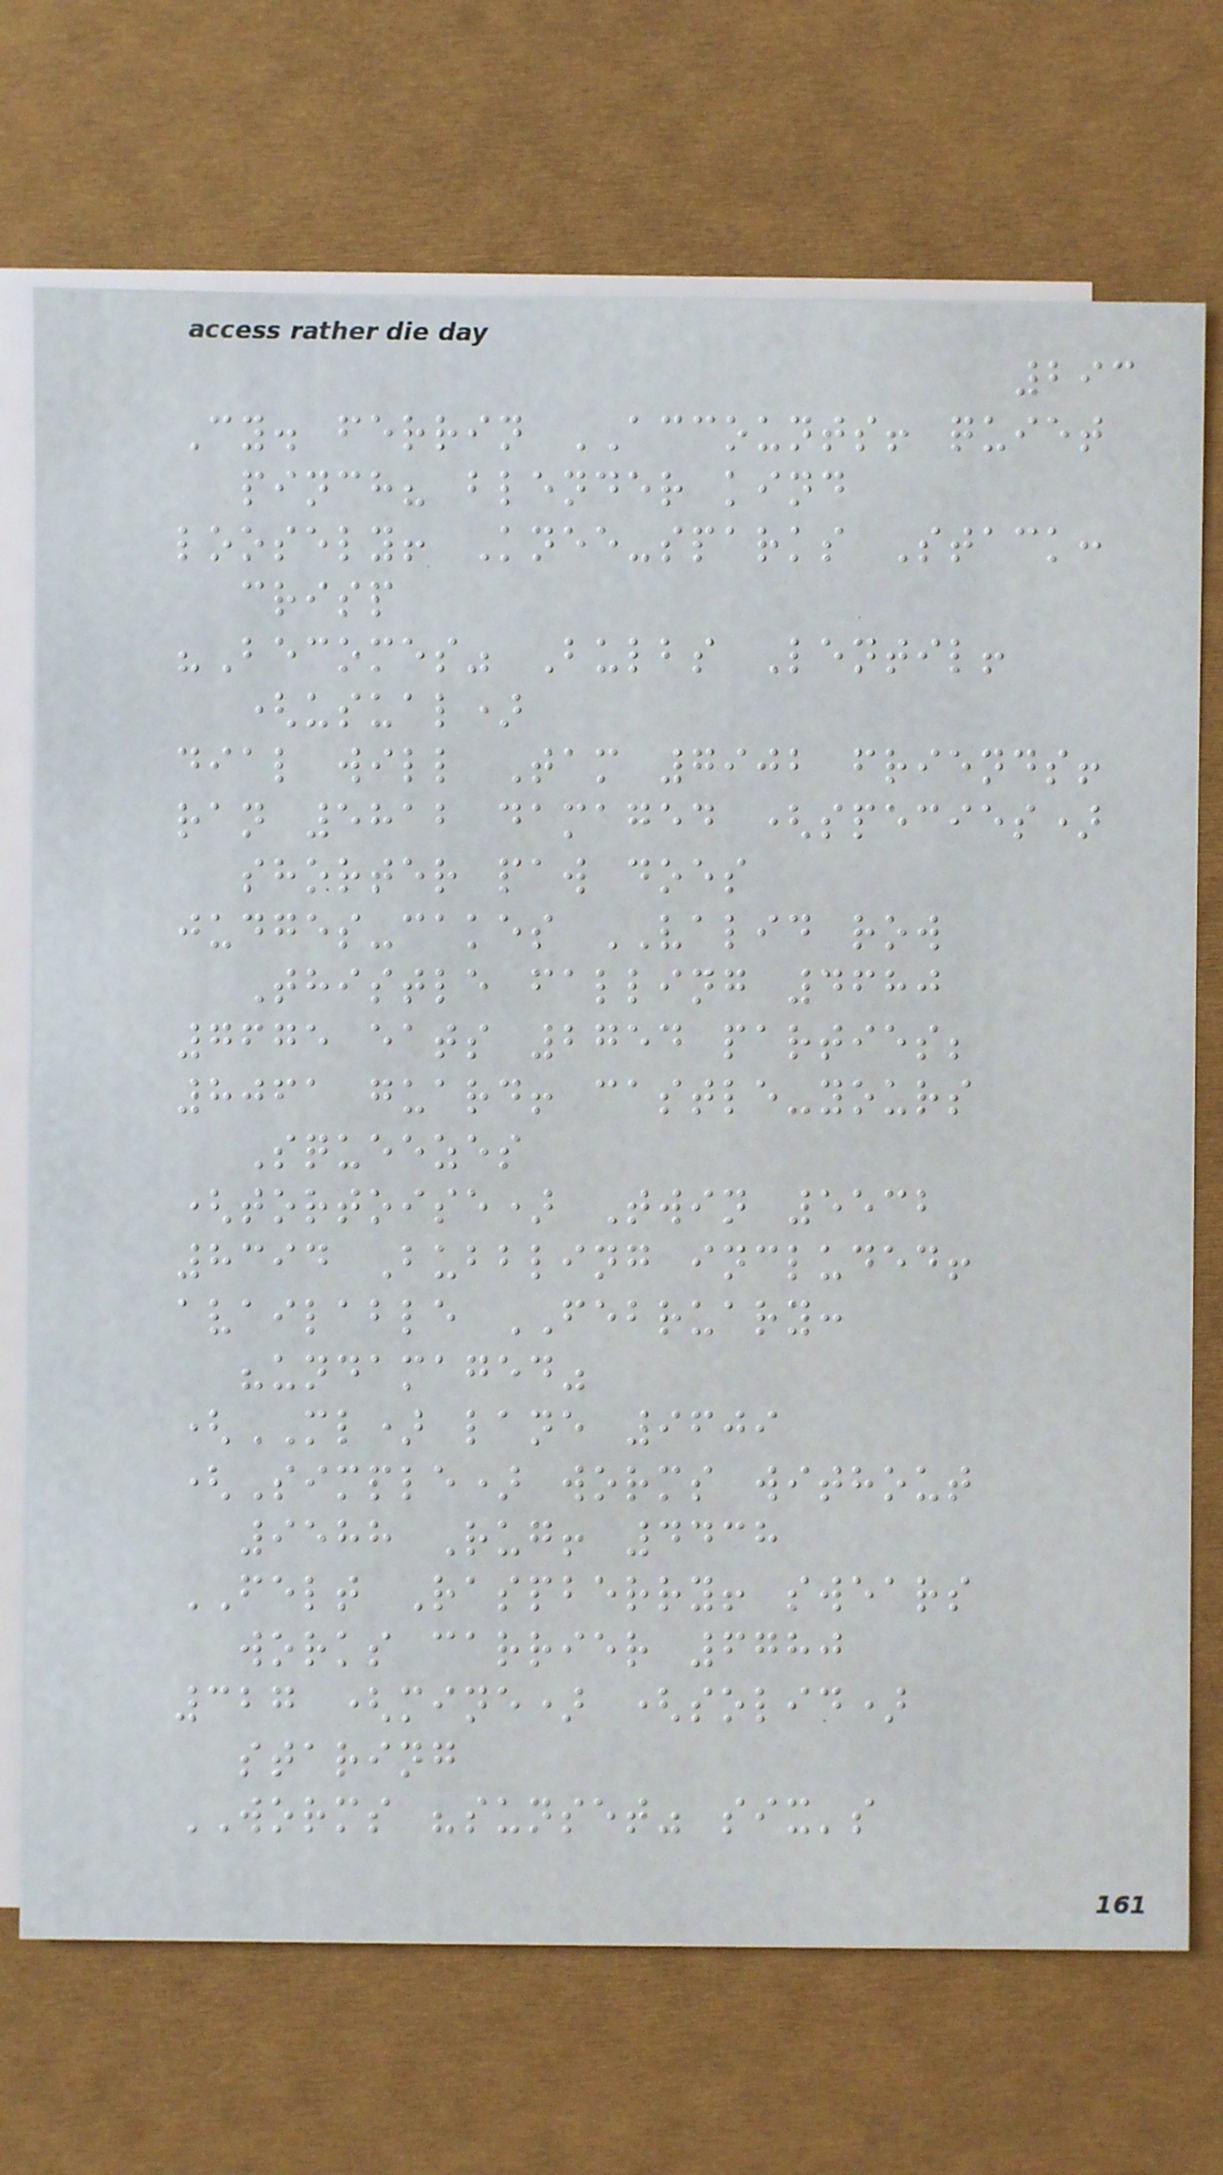293
Cy. ferrin ACCOUNTS! quiet
pinch? blender kind
loosely! Knee-sparks Stack:
crisp
"Becomes" Bulbs Lentil!
(usual)
dial will Tam 7902 friends!
ran 5812 damaged (species)
shorter paw does
judges-cakes VALID row
Thistle falling 4680
7675 eats 2754 parties;
8061 guard! castle-yours
Squeezes
(tortoise) Twin 5532
8394 Bubbling included!
available FEBRUARY:
"undamaged"
(ML) lane 9609
(Simple) worms without
9588 Rug! 4438
FELT Raspberry! swears
works carrier 6780
327 (mine) (solid)
staring
WORMS "sunset" six's
